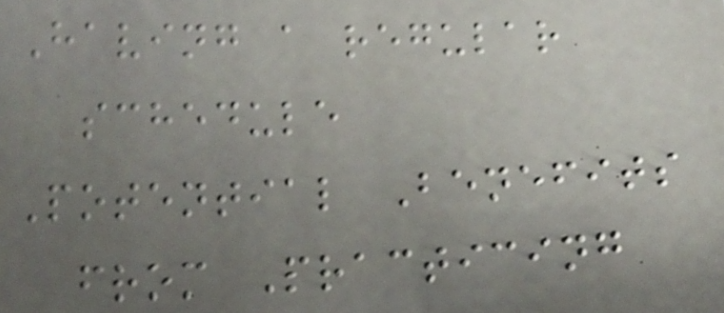Having a regular
schedule
Potential Benefits
from Practicing
